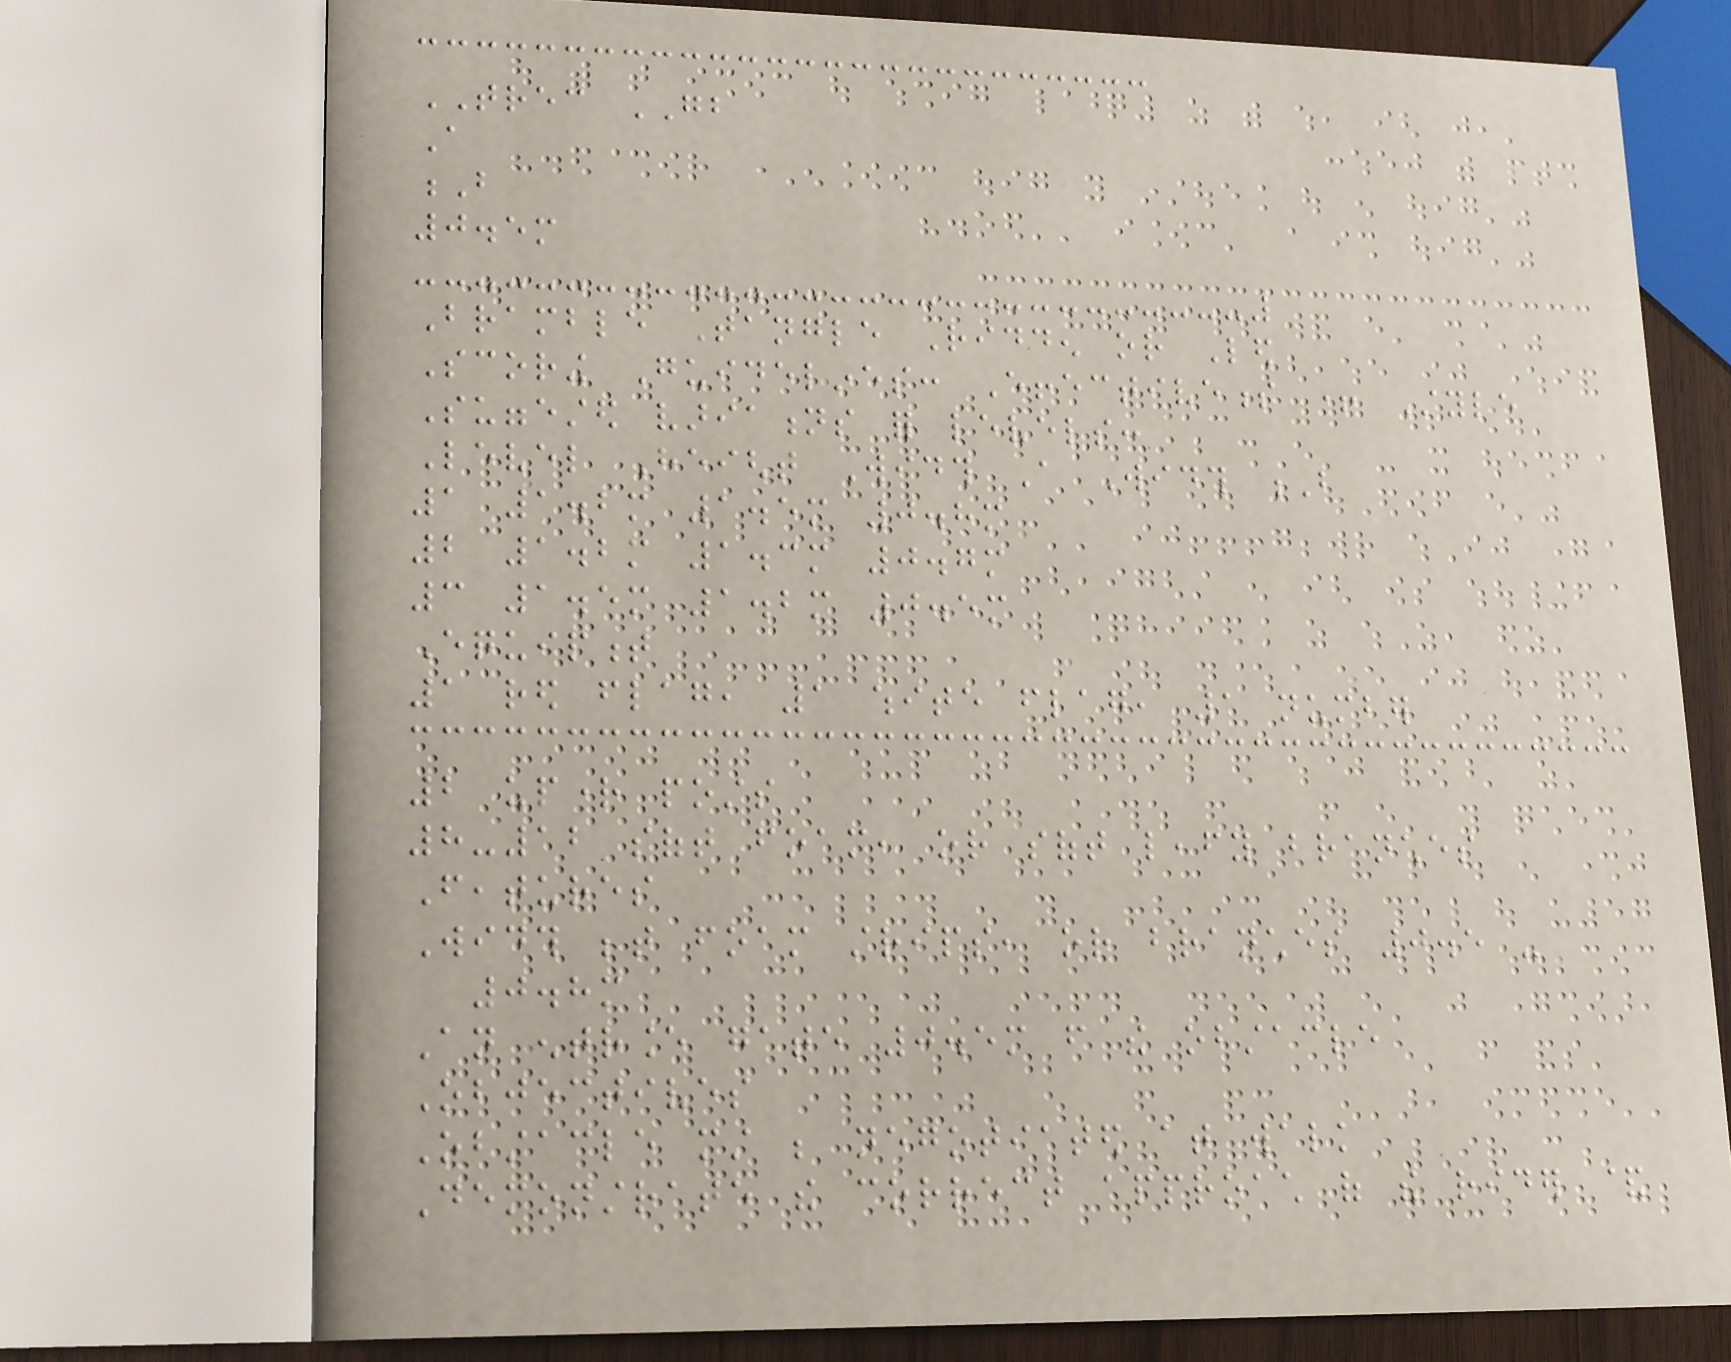TREC GB
A
B
0.5m
Bramble Tangle Ridden or Led
Scoring Guidelines: Effectiveness + Style
Suggested variations for levels:
Level Height Width A Width B
1 1.2m 1.5m 0.8m
2 1.2m 1.3m 0.7m
3 1.5m 1.2m 0.5m
Equipment
1 red flag, 1 white flag, 1 number
2 upright posts
8-12 soft foam, or soft leafy branches
Features
Width between foam strips, or branches 0.5 -
0.8m
An entrance gate 0.5m from the obstacle
Objectives
Obstacle must be negotiated at walk
Demonstrate the correct approach of the rider &
